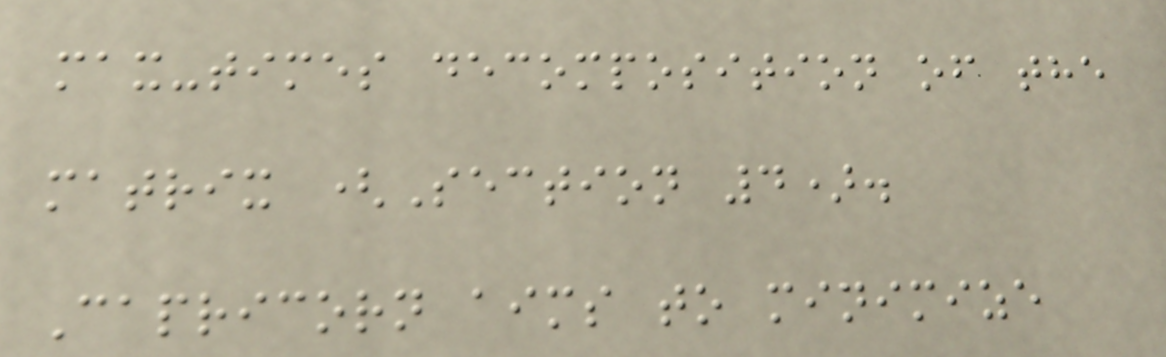max-times decomposition of the
matrix (Section 4).
Capricorn aims to minimize
